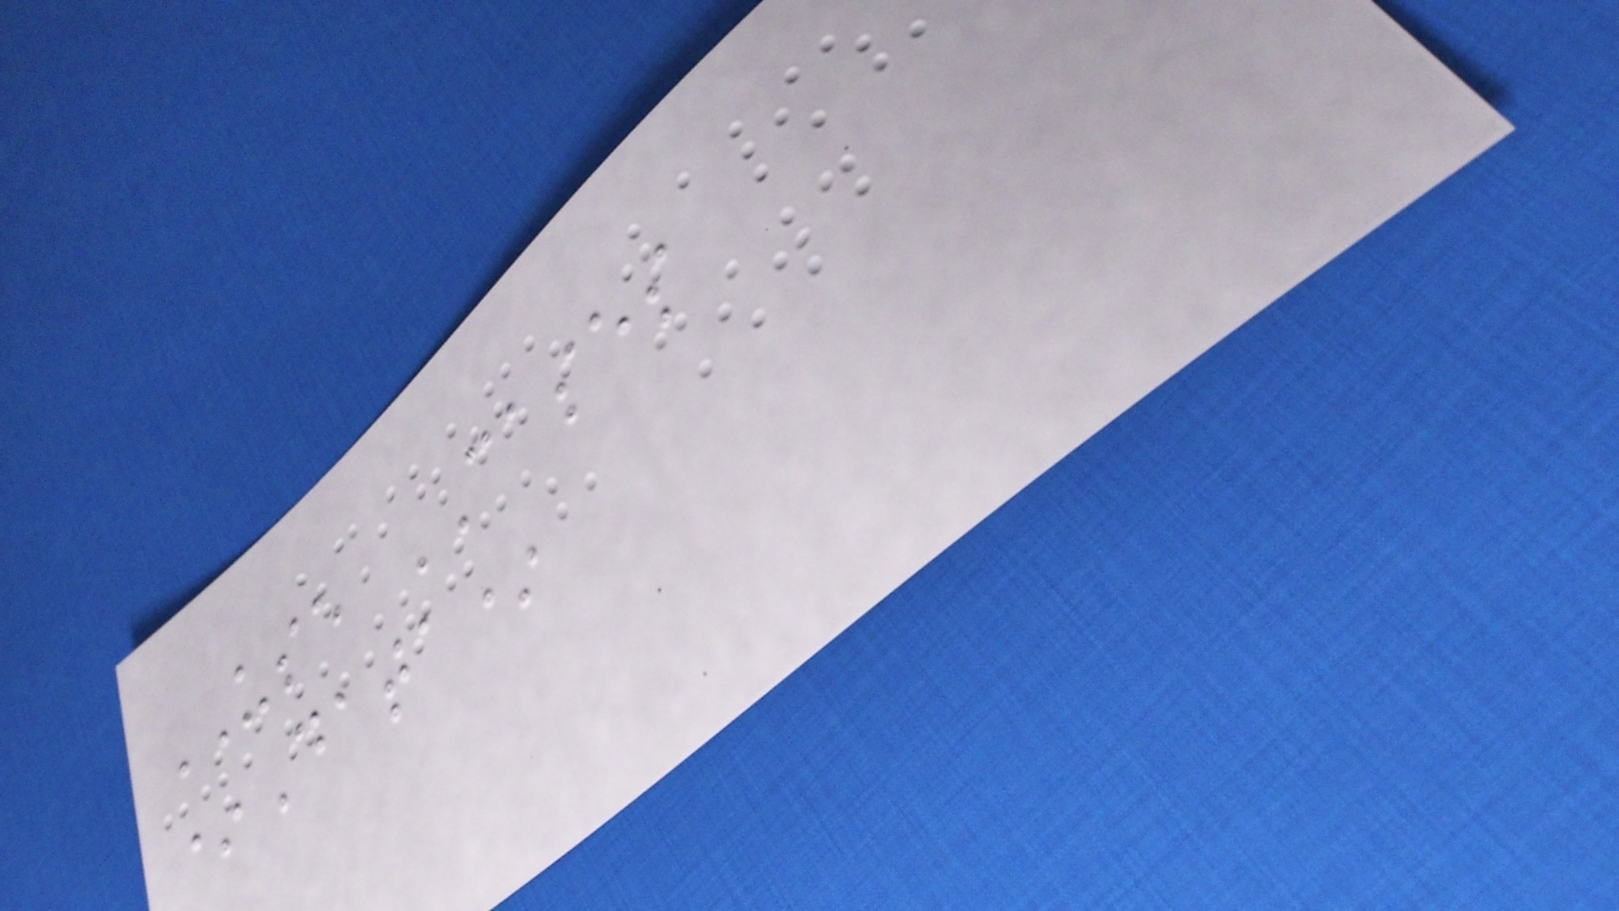USE CASES
*Data*
